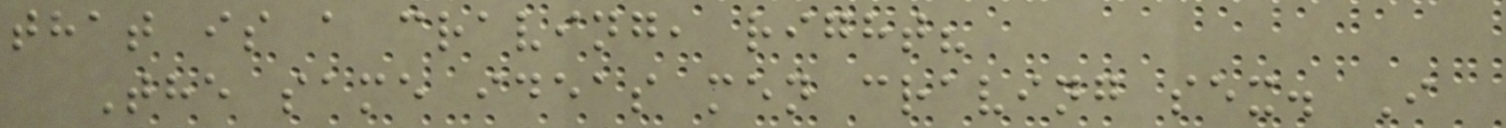that is a craving, right?
The same ideas men craving sex. I
